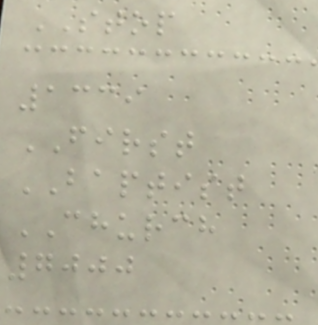STOP
1339
FIRST
BAPTIST
CHURCH
7000
